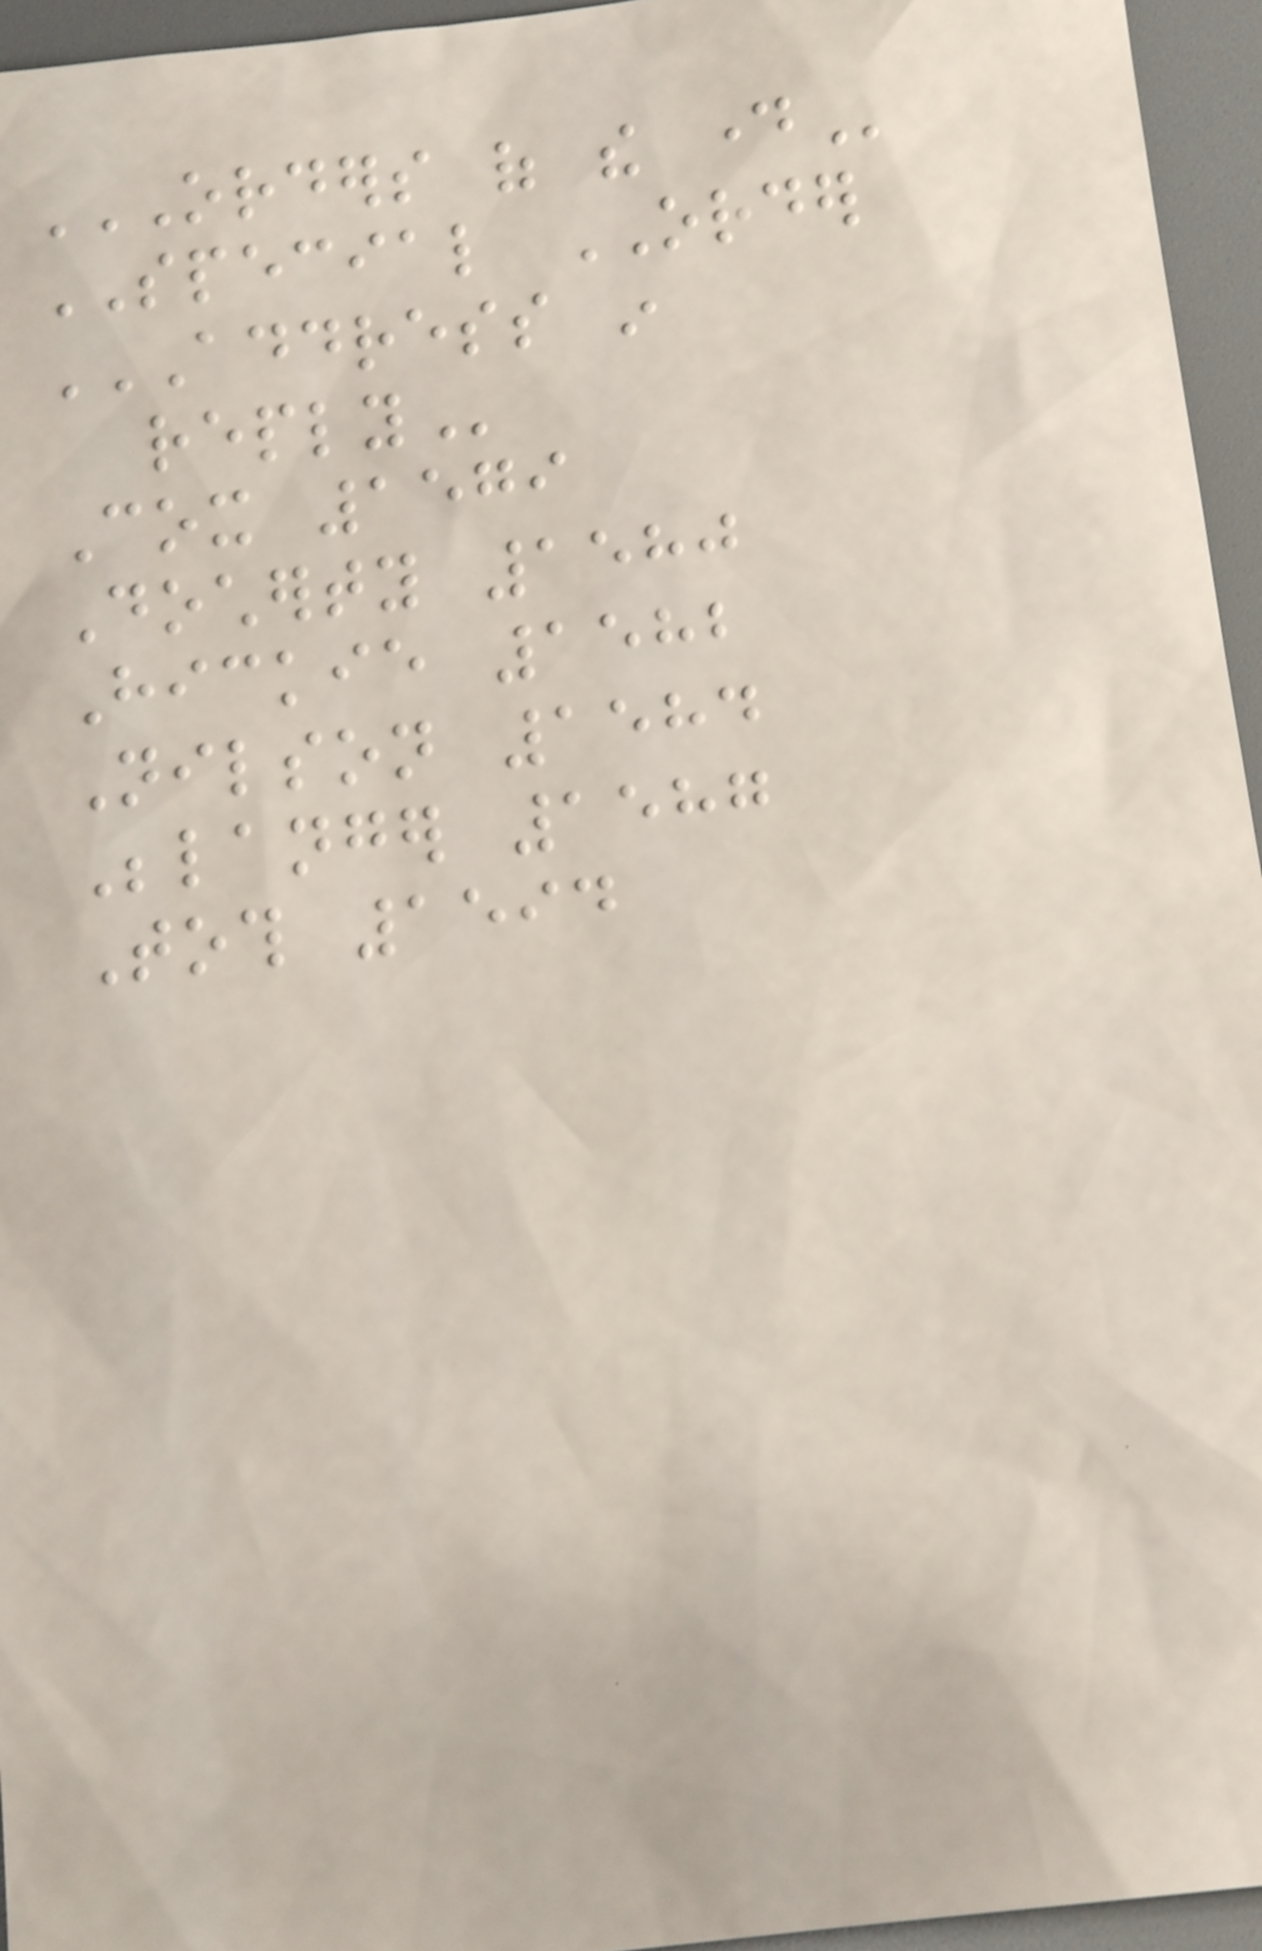ORDERS OF THE DAY
SPECIAL ORDER
ADDRESS IN
REPLY
Cox 1579
Docherty 1580
Hickie 1582
Nilson 1584
Belanger 1587
Toth 1594
